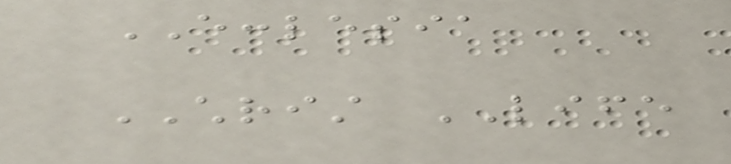ECCLESIA
CHRIST LIFE
